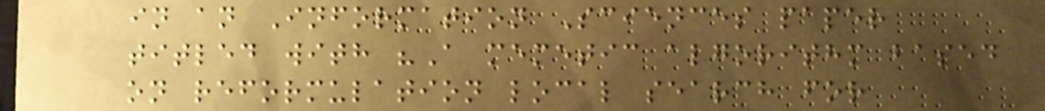in an Information Sciences paper
titled with "A memetic algorithm based
on reformulation local search for
